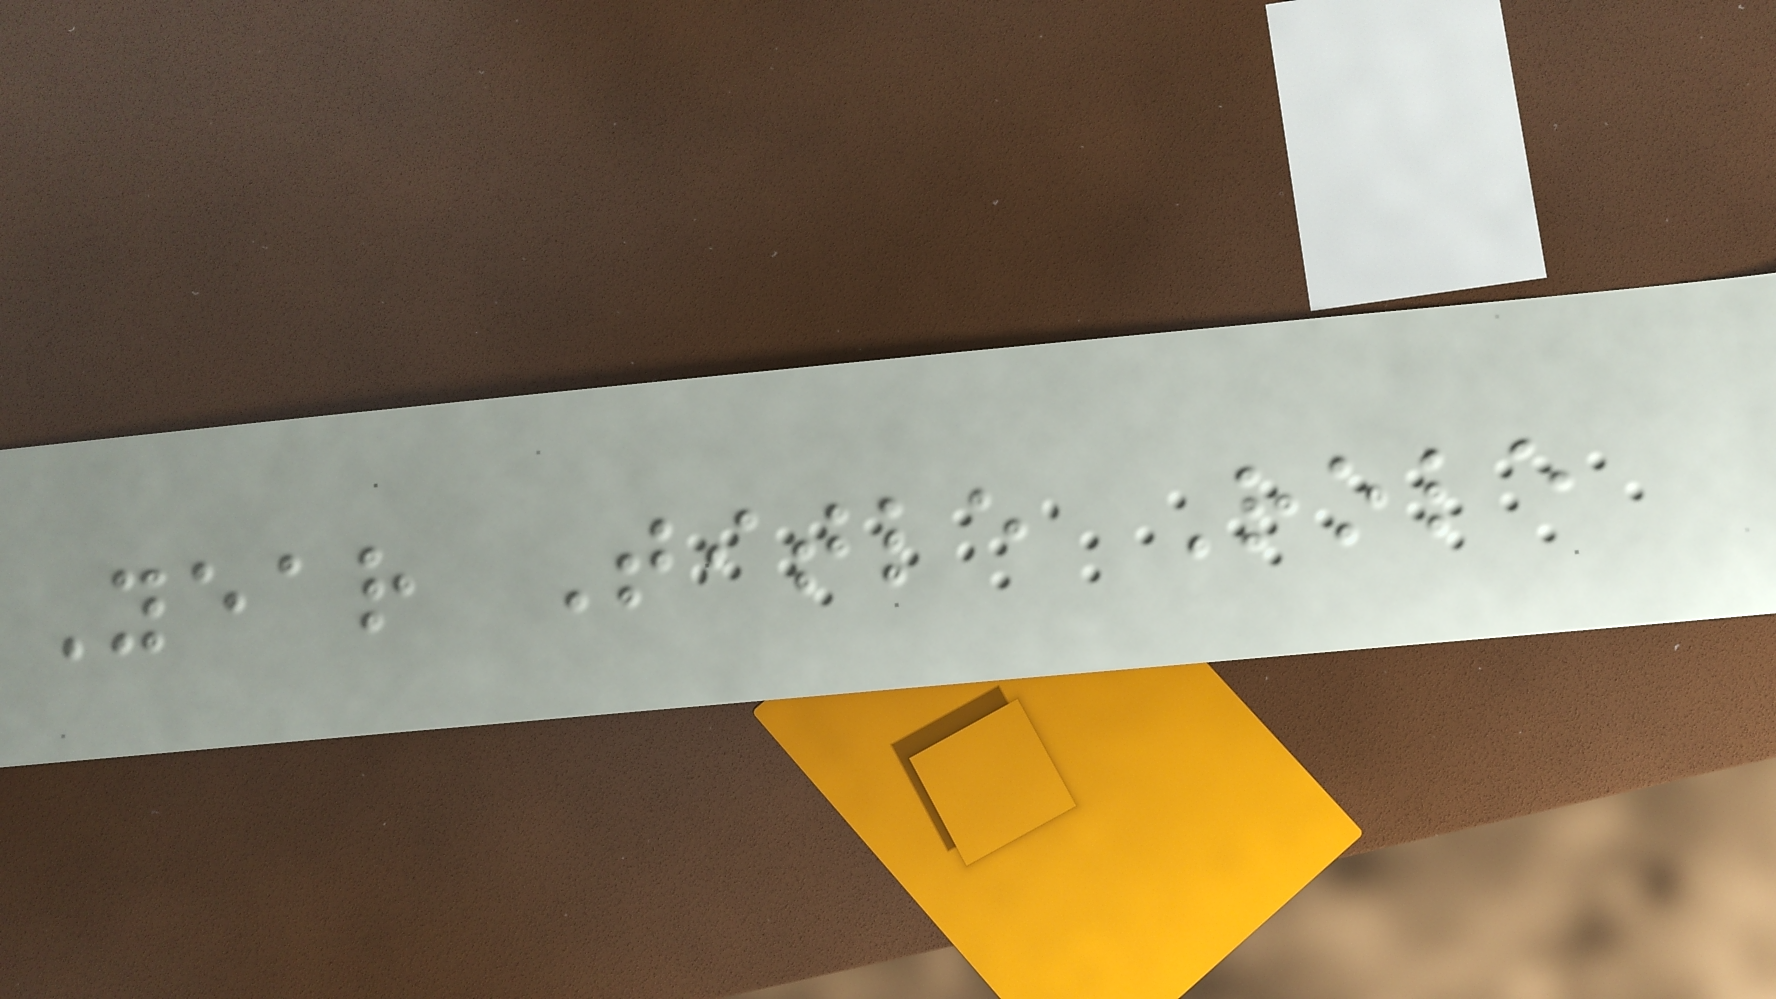Year Title Role
